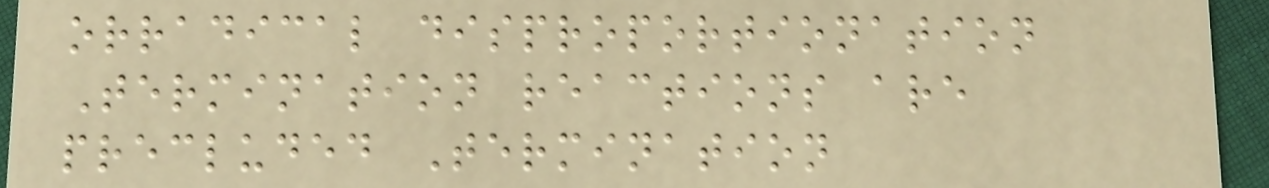orradical disproportionation
Termination reactions are
precluded Termination
